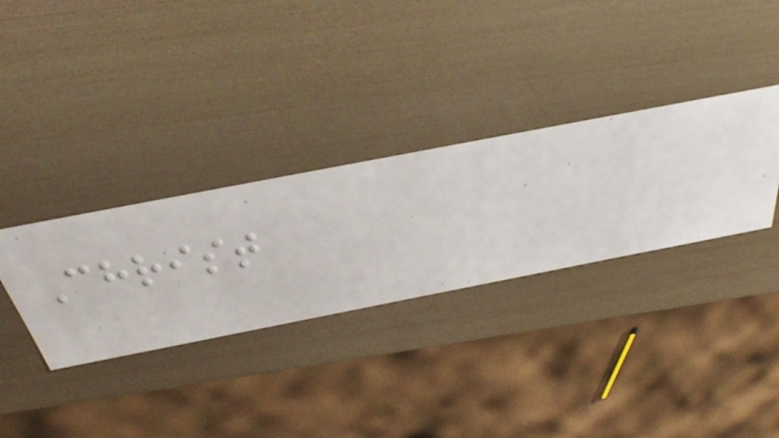Christ
